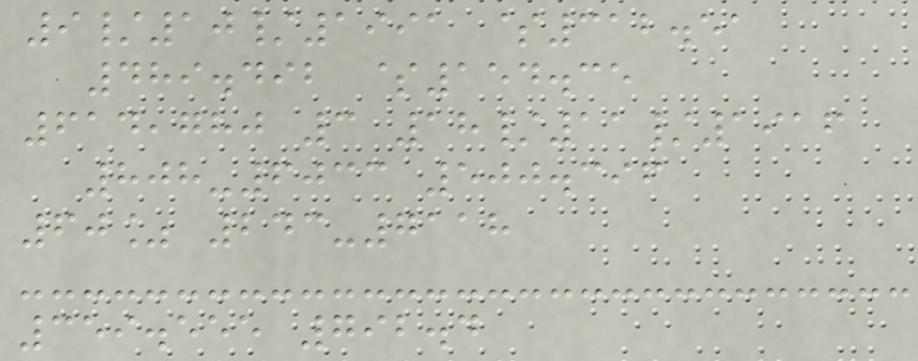9/10/1991 $312.51
489.492 $154.35
614,780 3 18/11/1916
808-6033 500.396
60% 243-7118
359.555 792.4
